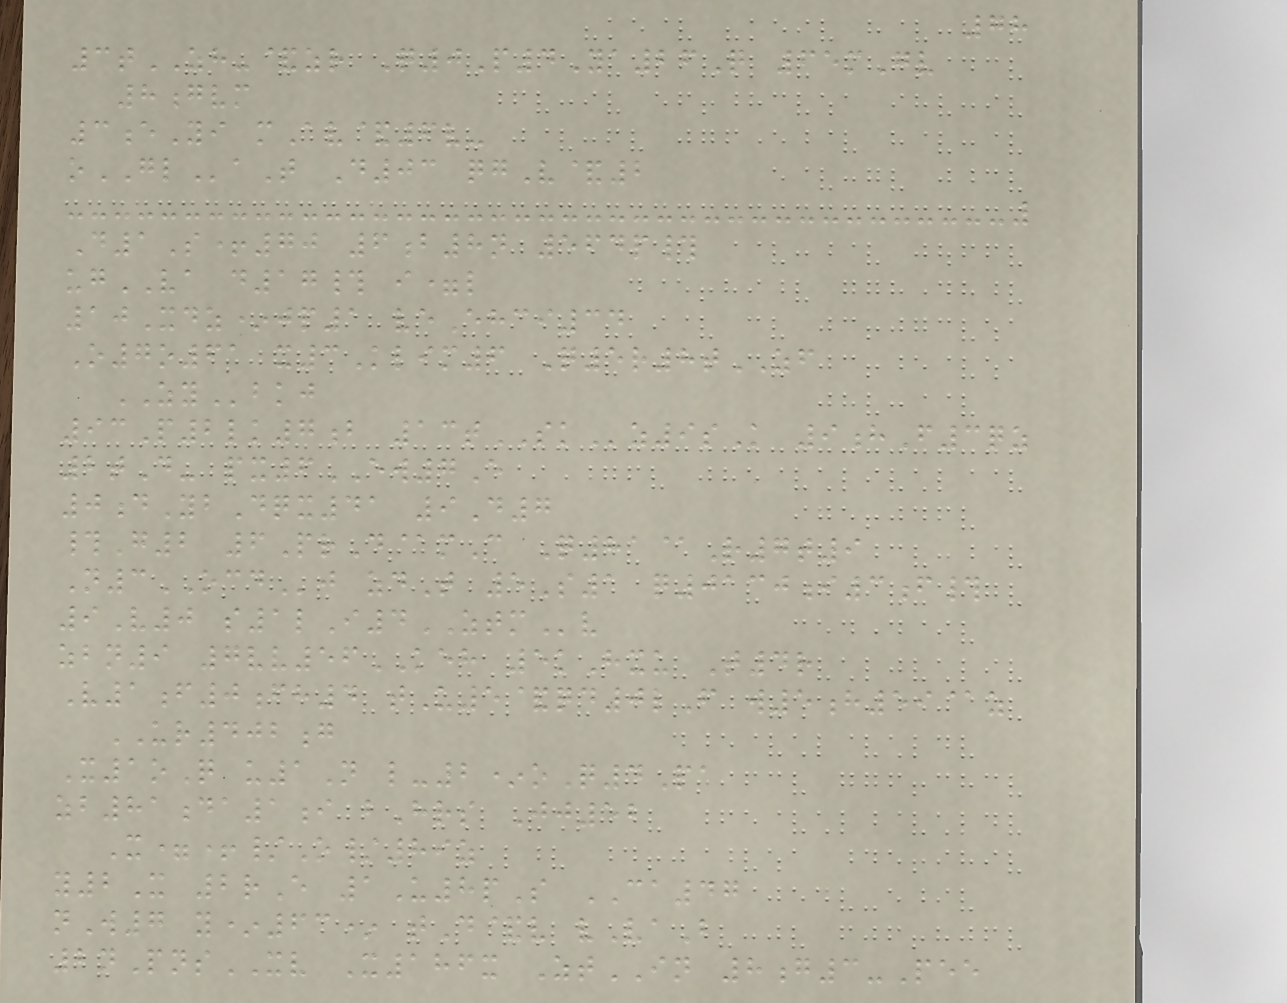78
3tZH-&zr Q0P4Ya26Q 65mGv
8gvm
3eYi mAv&6v-
oGLaT D03 qgV&2
D1S+70 6b8n 564p#
ugVA d17# i=l
10Xdz*jp1 veEhci34
O7o61 x3Klim6 Q5r8tZF
ZYbkj
93P2lk7b 13tSKz9sK 9hF3qz
2tD- px6EW7E
0dYbDqx41 9D7
#G2 6PrD@mC Q81@R7t9
N3OCDj zdT 5S1 q0130i3f#
9V0 s1lI4ZTMv
zbn9 7vv56KEH 5kHxu T4r
V1f0fh4 tU5&qd0lF w5h59@z
UR402g
X1oQ u1N l-2*oQ4Pa
zb81da1i bHrs Jj52
X=+/O/89z
y2X 2rE 1U8pS CA47
nW7 y*63* tD&v vVaB
2nPnsXV X186x ZtIN 8g3-Pee
